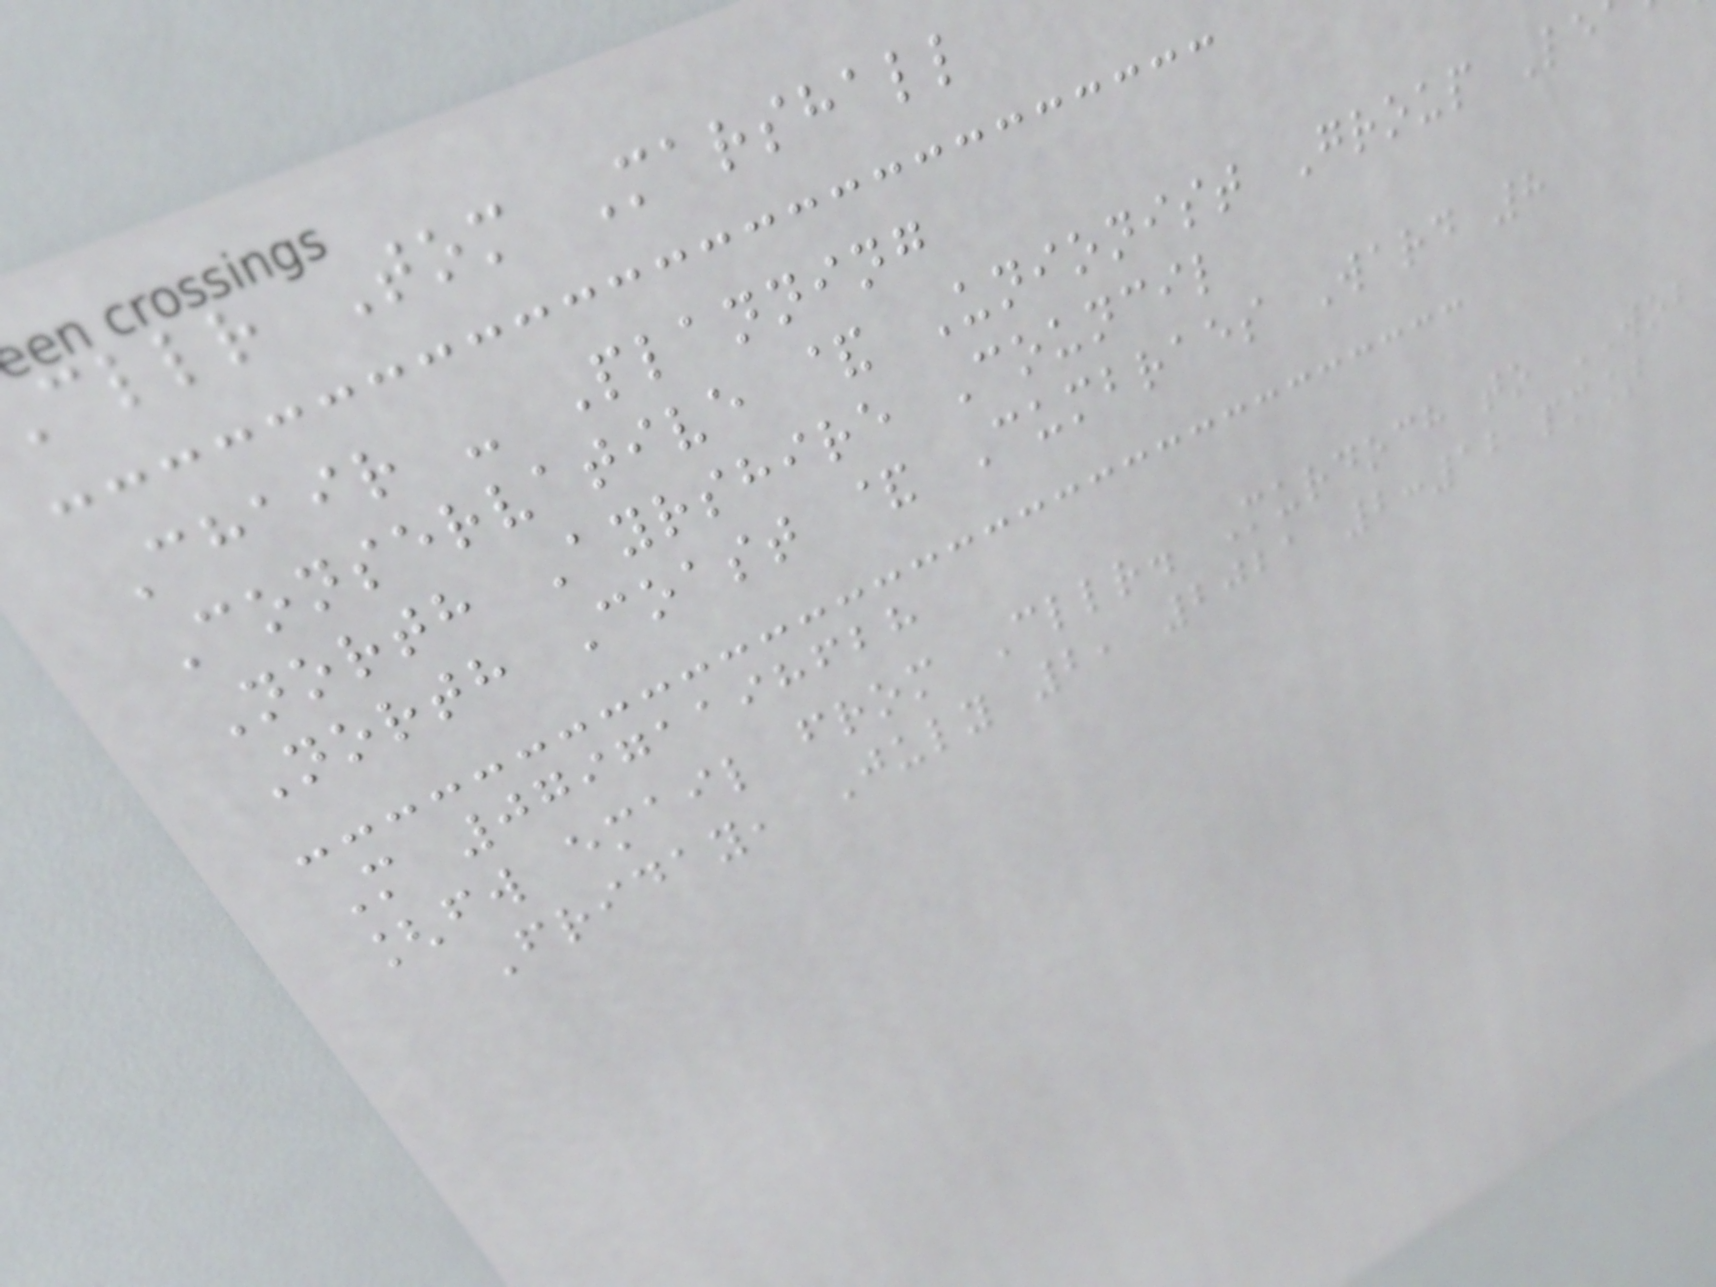cllr Tom Marshall
Chair - Planning
Conservative & Unionist Group Le
North Ayrshire Council
North Coast & Cumbraes Ward 8
M 07971198628
[fw email from Cllr. Murdoch to WOB
Friday, July 2, 2021 2:12 pm]
